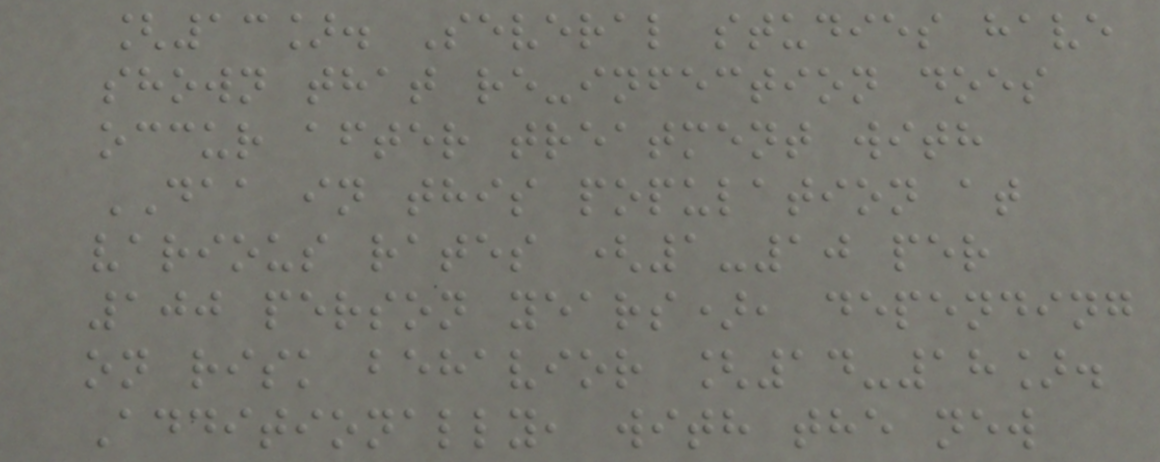[13]. Several studies have
shown that re-infection does
occur after treatment with
DAA in this population at
various rates (1-10 per
100 person years), depending
on risk behavior [14-18].
Additionally, with the new
